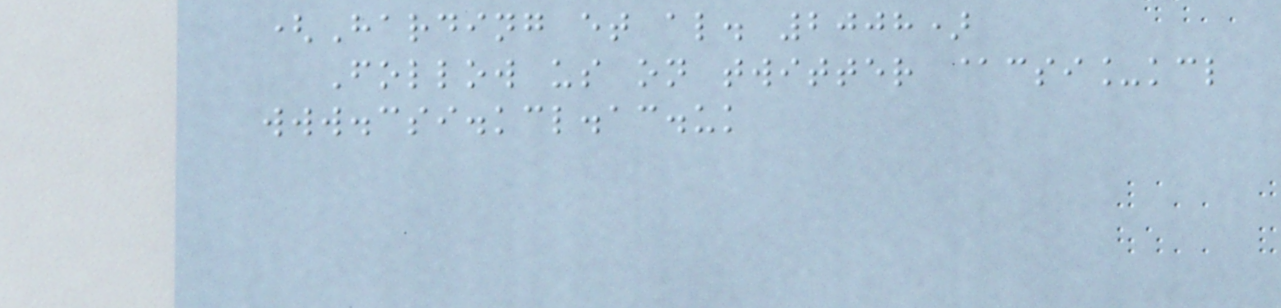(Harding et al. 2008)
Follow us on twitter @csi_kcl
www.csi.kcl.ac.uk
